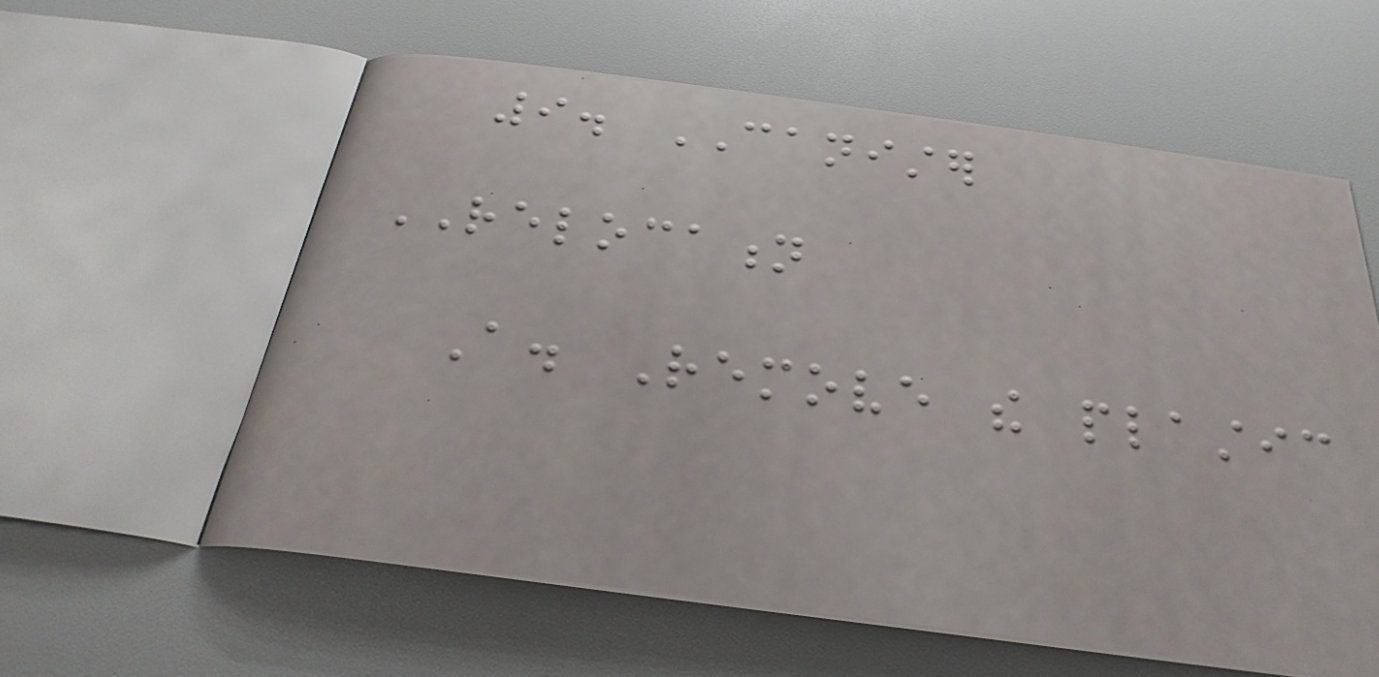9. CANISTER
RELOCATION
A. Remove the plastic
